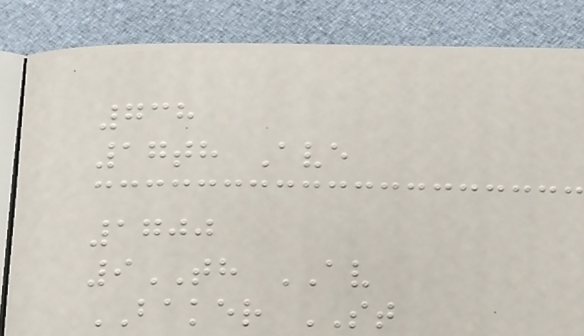738
17th Ave
1700
9TH AV
BAKER ST
